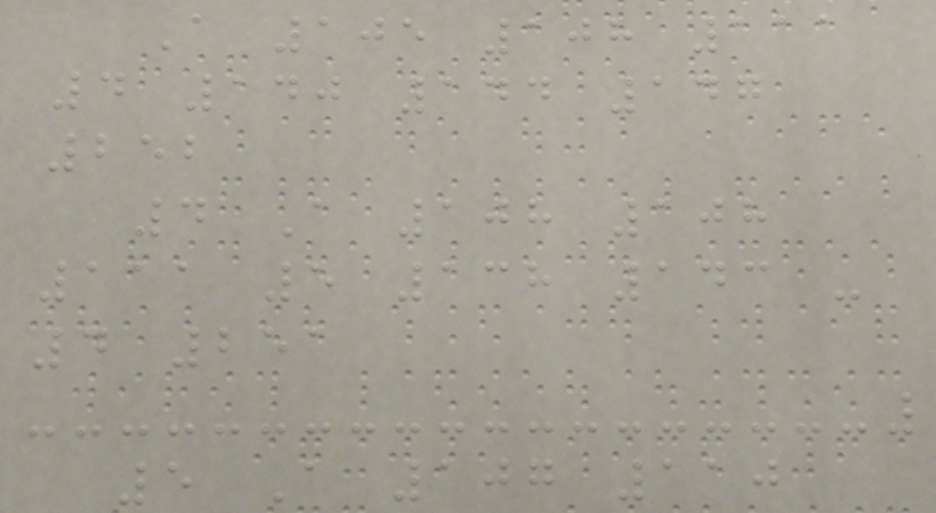A 105 108 111
4 140 144 147
252
4 A 108 108
111 5 138 143 -
4 251
5 A 107 110
